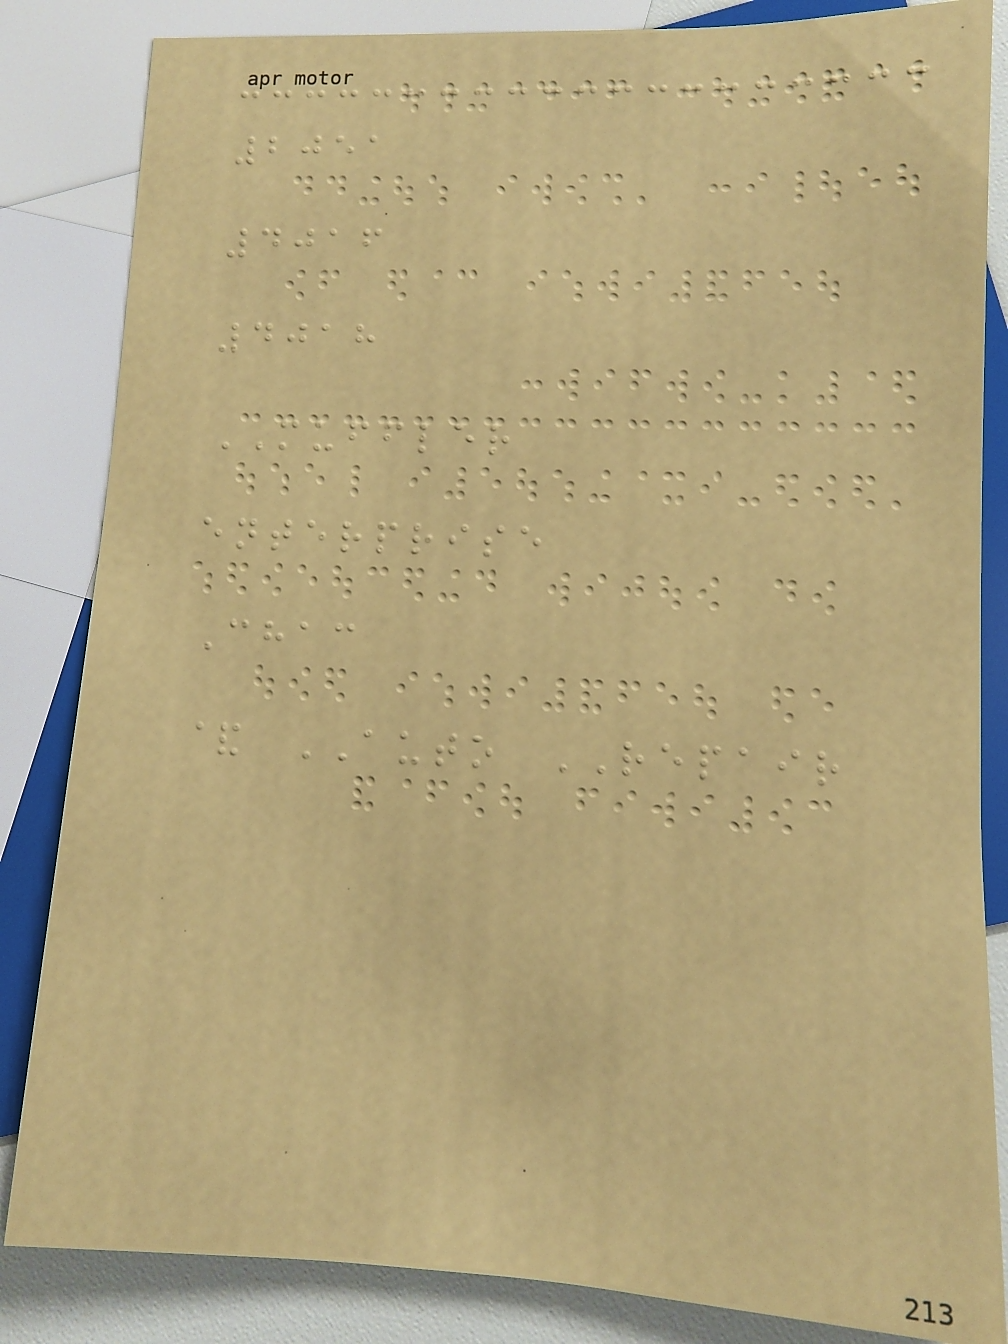2051
4016
4018
MUFFLER
enterprise
Chac
& AUTO REPAIR
